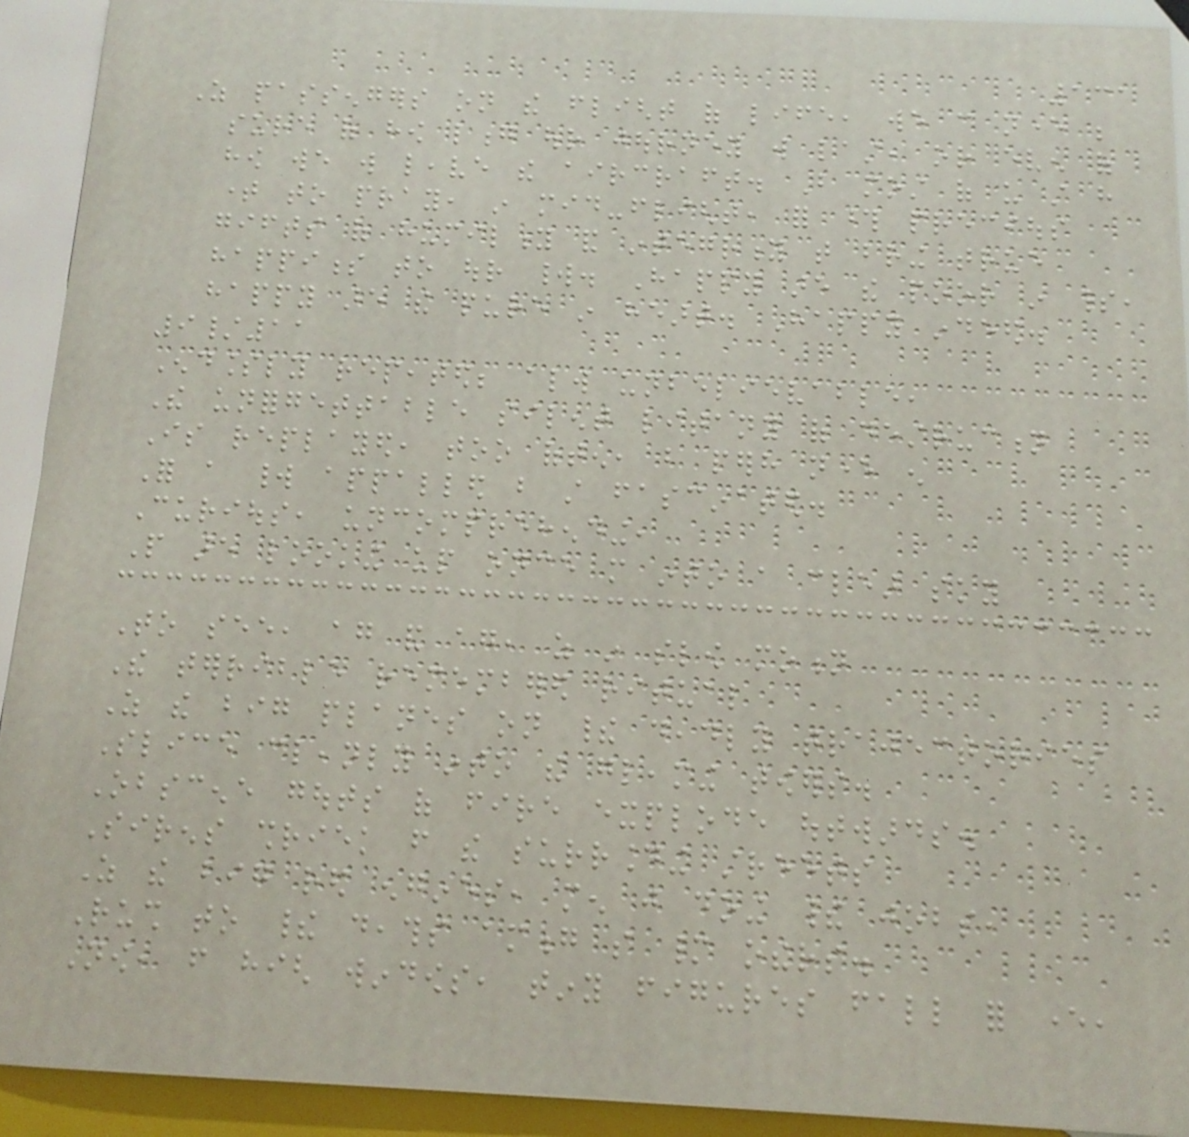131
As passengers on the flight of life, we can never be
sure of how long our journey will last, or even of
how we will leave the aircraft. But most of us still have
time to pray, in mid-flight, for those precious
gifts of humility and integrity that bring true
happiness to our world. Happy are the poor in spirit,
happy are the pure in heart. Happy indeed.
9/11
Endlessly repeated; always unbelievable,
The unforgettable silent litany of destruction
Is replayed, too often, but perhaps never enough
For a world appalled but still fascinated.
Curious, uncomprehending,
People are looking up once more into a clear sky
To see, again and again, as in slow motion
The terrible remembered ritual
As the big planes on their deadly trajectories
Slice cleanly into the gleaming towers.
Obscene gouts of fire explode outwards.
Sirens shriek from the surrounding streets
As the big red engines, men just doing their jobs,
Rush to their deaths among so many others.
Now, from high windows, tiny figures fall for ever,
